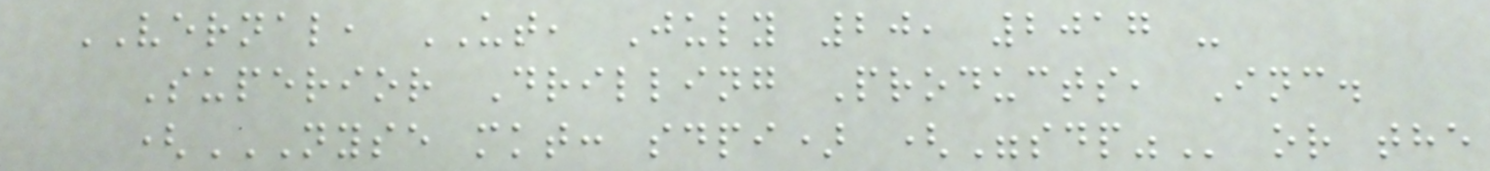VERNAL, UT, July 20, 2017 -
Superior Drilling Products, Inc.
(NYSE MKT: SDPI) ("SDP" or the
